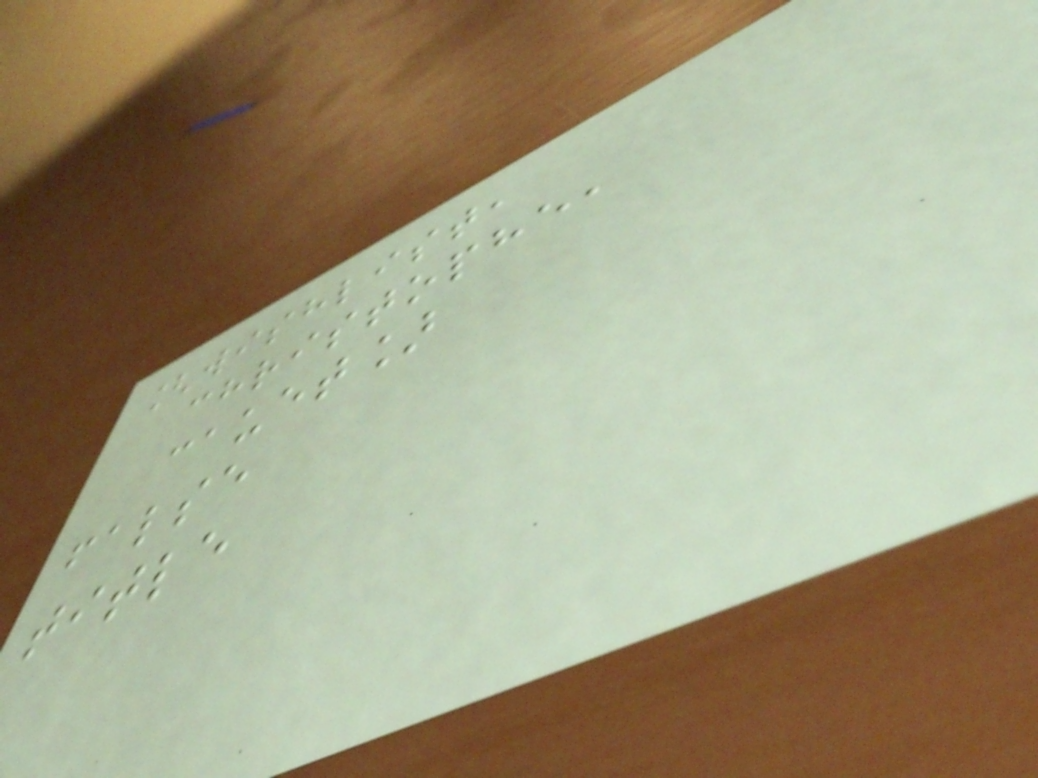[wishlist,
christophe,
cauet]
false
title
